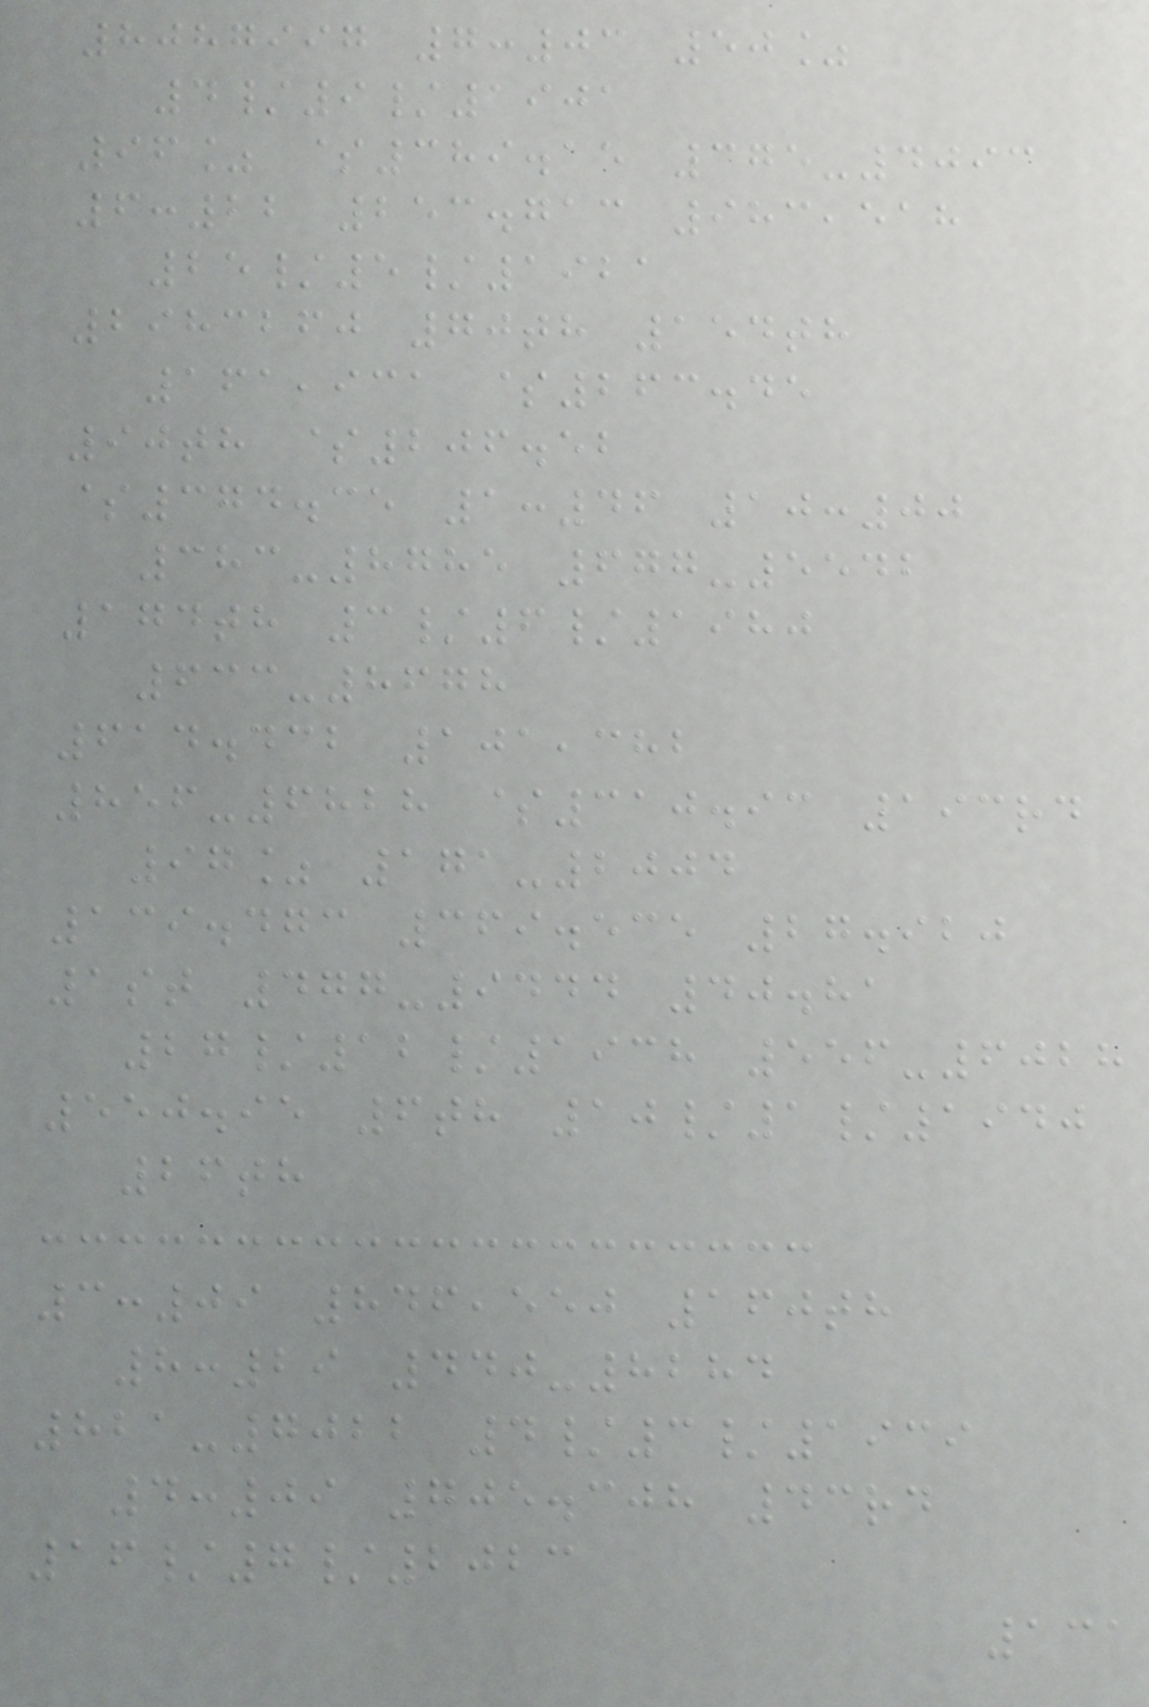8087997 7:03 50%
4/9/1901
96% $389.15 375-4093
6:22 253.713 983,518
25/5/1921
2983260 70th 154th
161,931 $263.45
90th $206.52
$374.35 1:46 10:00
383-8785 677-5542
174th 3/6/1980
633-8678
614.432 101,382
856-6828 $310.93 193rd
97% 171-2004
139.473 369.535 27.920
1st 477-9444 40.81
27/12/1938 556-6028
550.95 6th 10/1/1940
26th
3:09 846,550 160th
8:29 440-8284
821-7022 4/3/1939
4:09 705.308 43rd
16/7/2023
131
